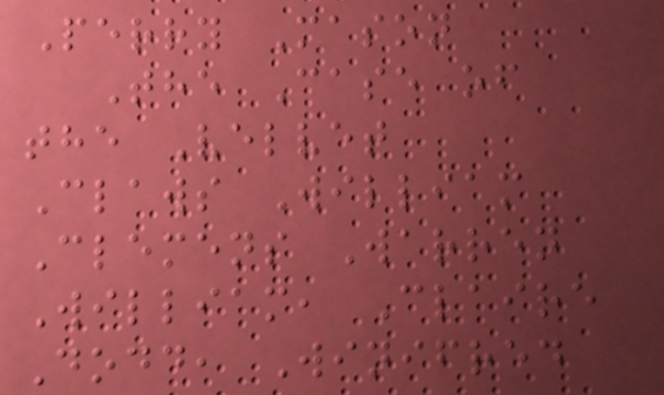Perry Mason
The Case of
the Velvet
Claws William
Clemens Warren
William, Claire
Dodd, Winifred
